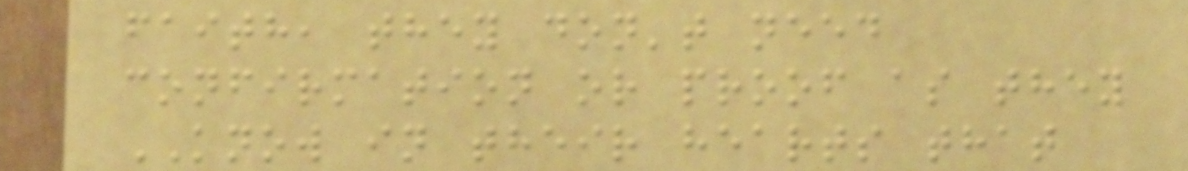faith, they don't need
confirmation or proof as they
KNOW in their hearts that
